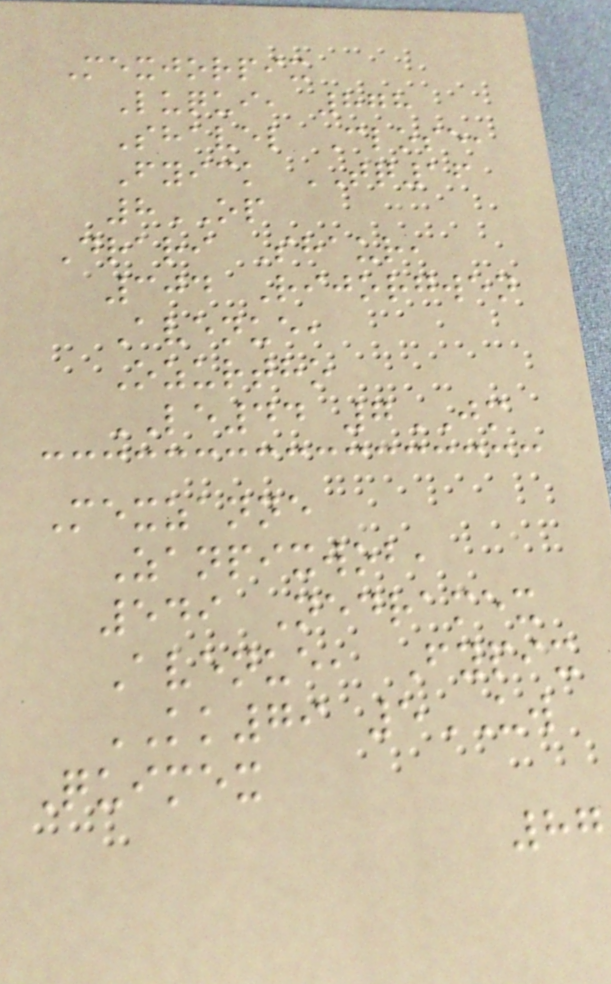Mexjorpix
Luqui, 878
Shavel Close,
Fyick TQ16
8OP
Drari Shaur,
304 Rijorgwen
Avenue,
Ozurtho
LE44 7JM
Mexzanne
Zanpixwob,
549 Nedramex
Avenue, Fypix
KK79 5UW
Quimex
87
